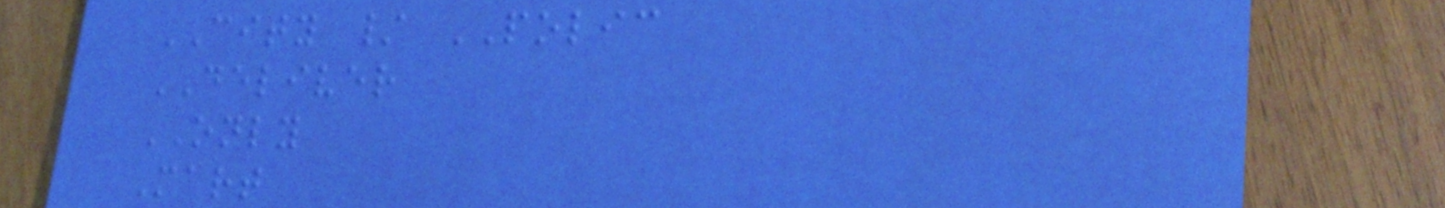CITY / POLIC
DELIVER
ONLY
Mart
